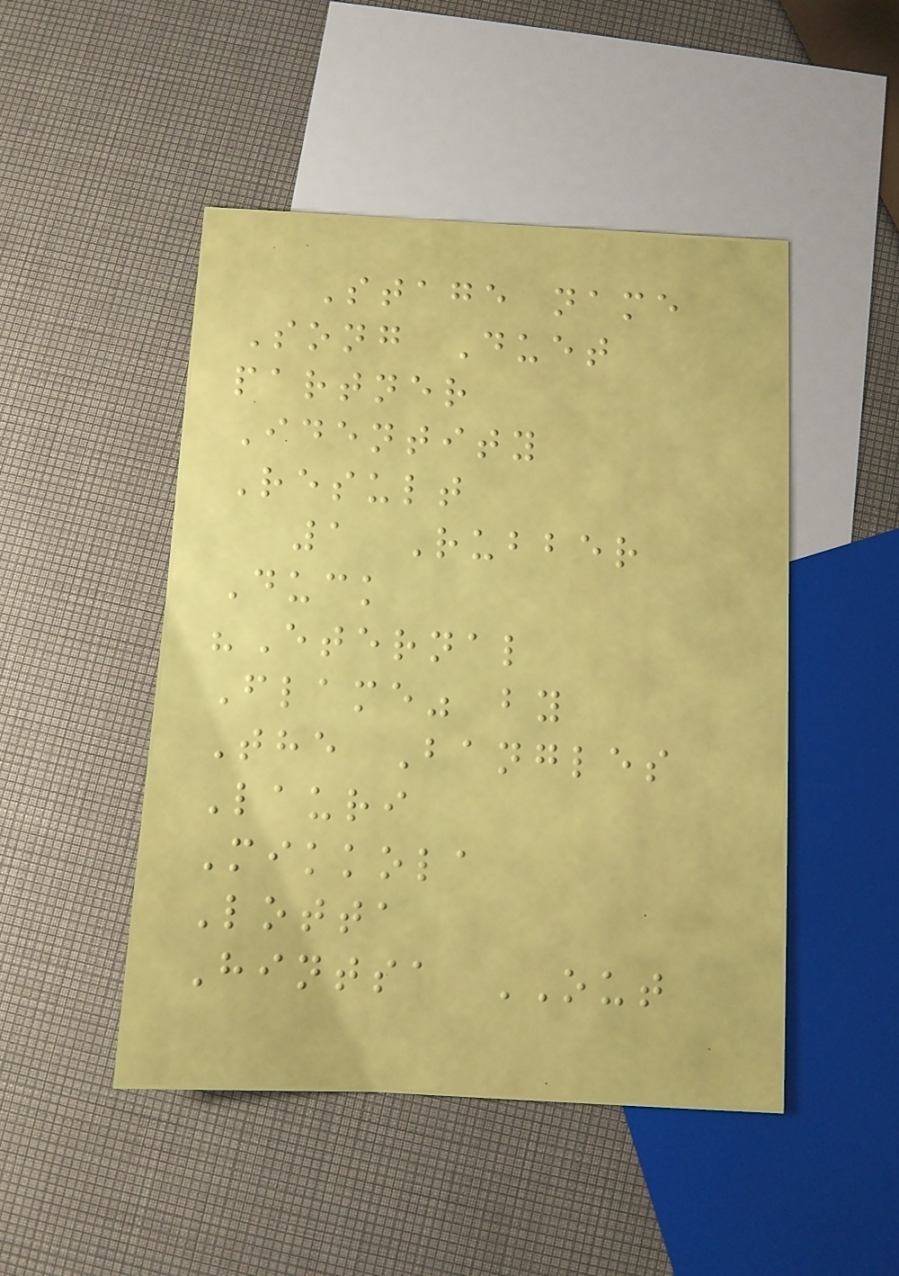Stage name
Song Duet
partner
Identity
Result
1 Rubber
Duck
"Eternal
Flame" by
The Bangles
Lauri
Mikkola
Lotta
Hintsa OUT
